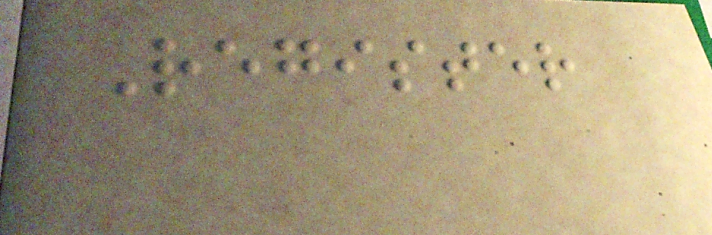Register
